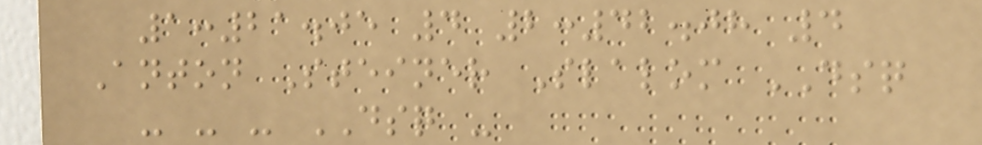1:21.05 4 2:42.08 4
Anton Steiner Slalom DSQ
- - - DSQ -
